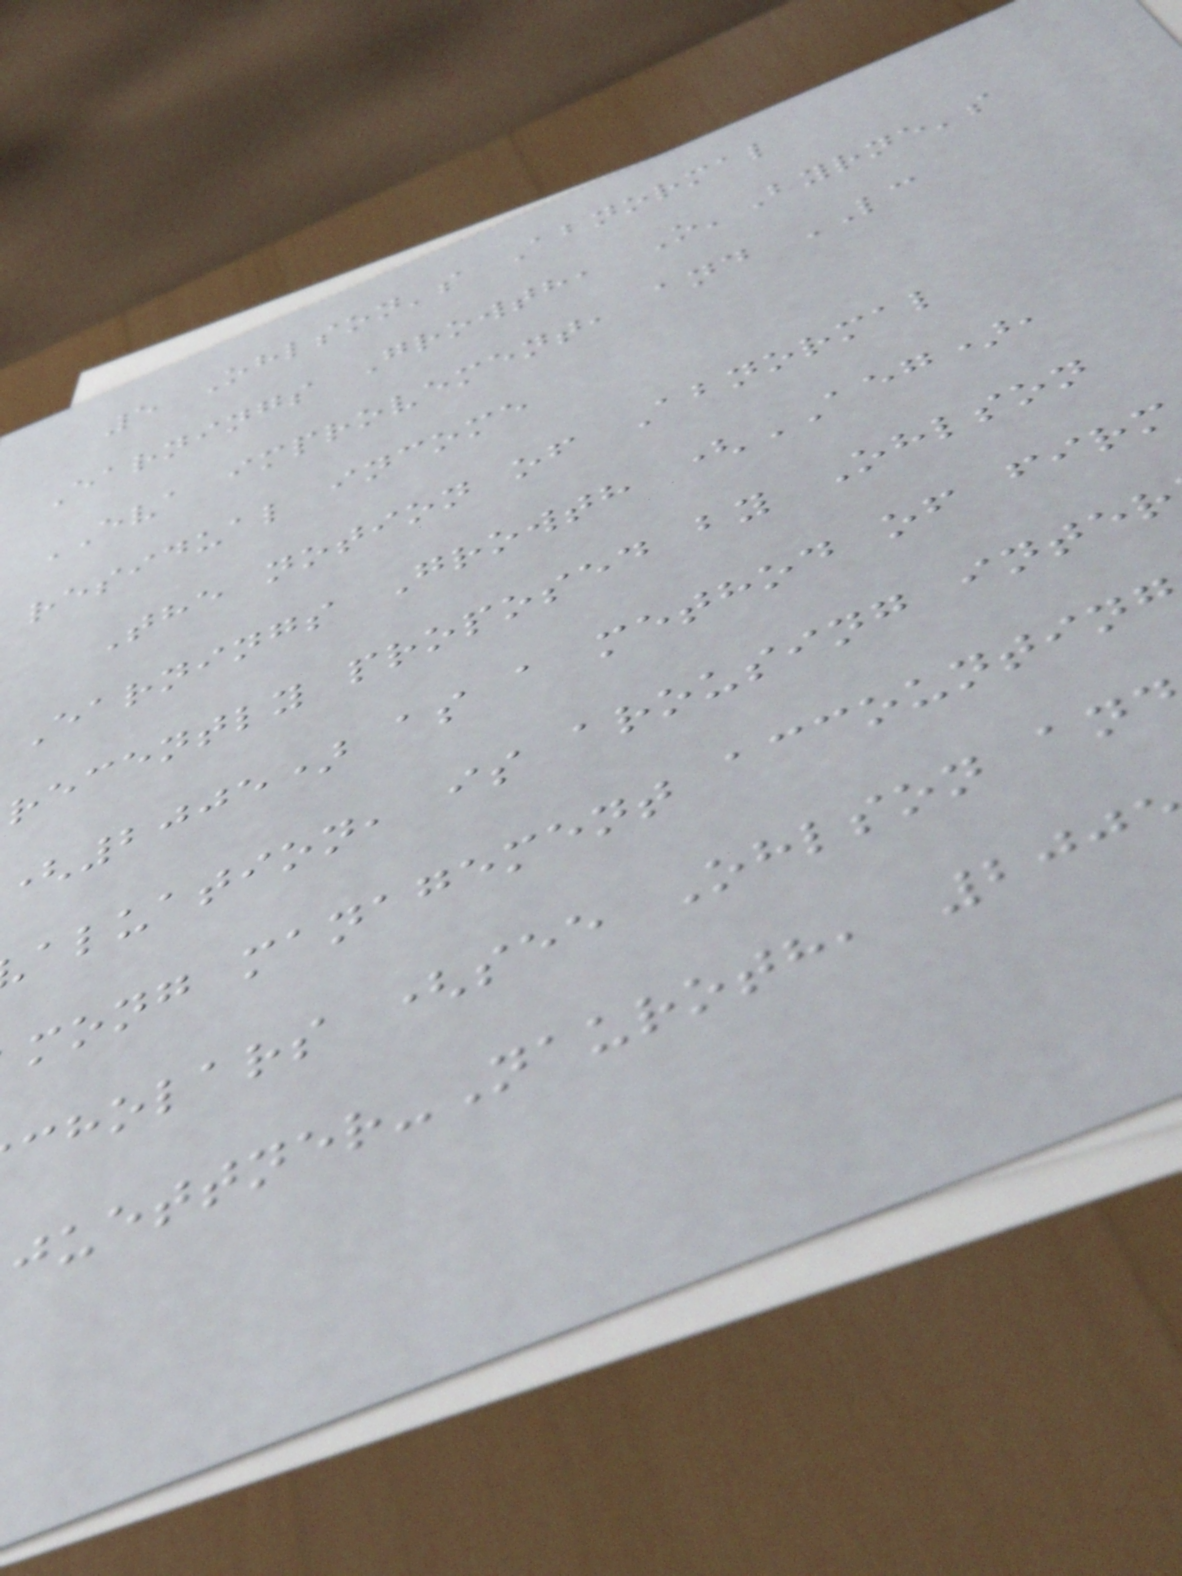5 Ohlson's Abnormal
Earnings Growth, O'Byrne's
EVA improvement, and LC
residual income
The notion of Abnormal
Earnings Growth (AEG),
recently proposed by Ohlson
(2005) as a method of firm
aluation, is arousing inter
mong management accounting
cholars (see Ohlson an
uettner-Nauroth, 200
